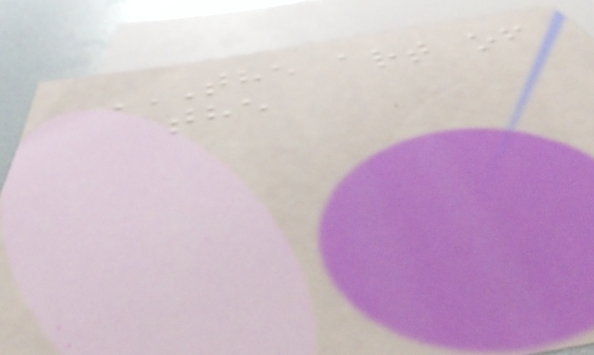THE ART OF
THE
